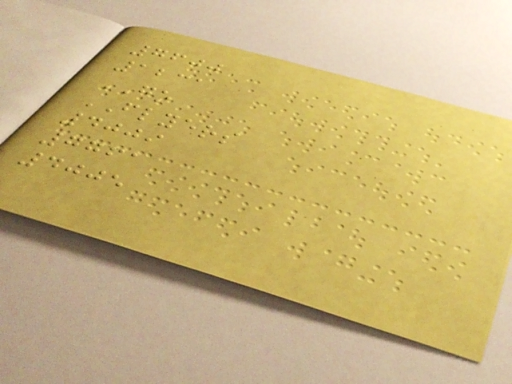7600
1231
GO
FLYERS
4009
7761
4005
